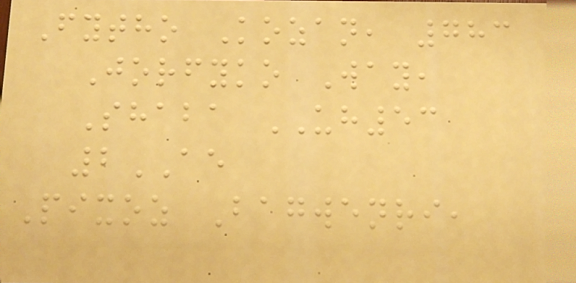Fytho Kozan, 783
Jorfyko Way,
Shaba UH53
2AE
Pixoz Bagwenri,
